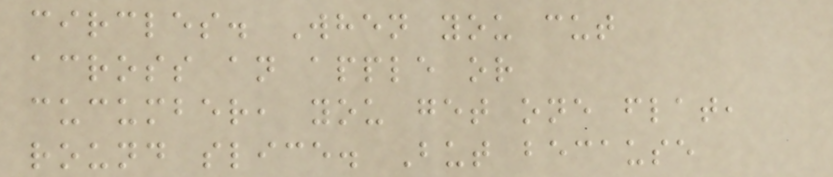circles. When you cut
across an apple or
cucumber, you get one flat,
round slice. But because
